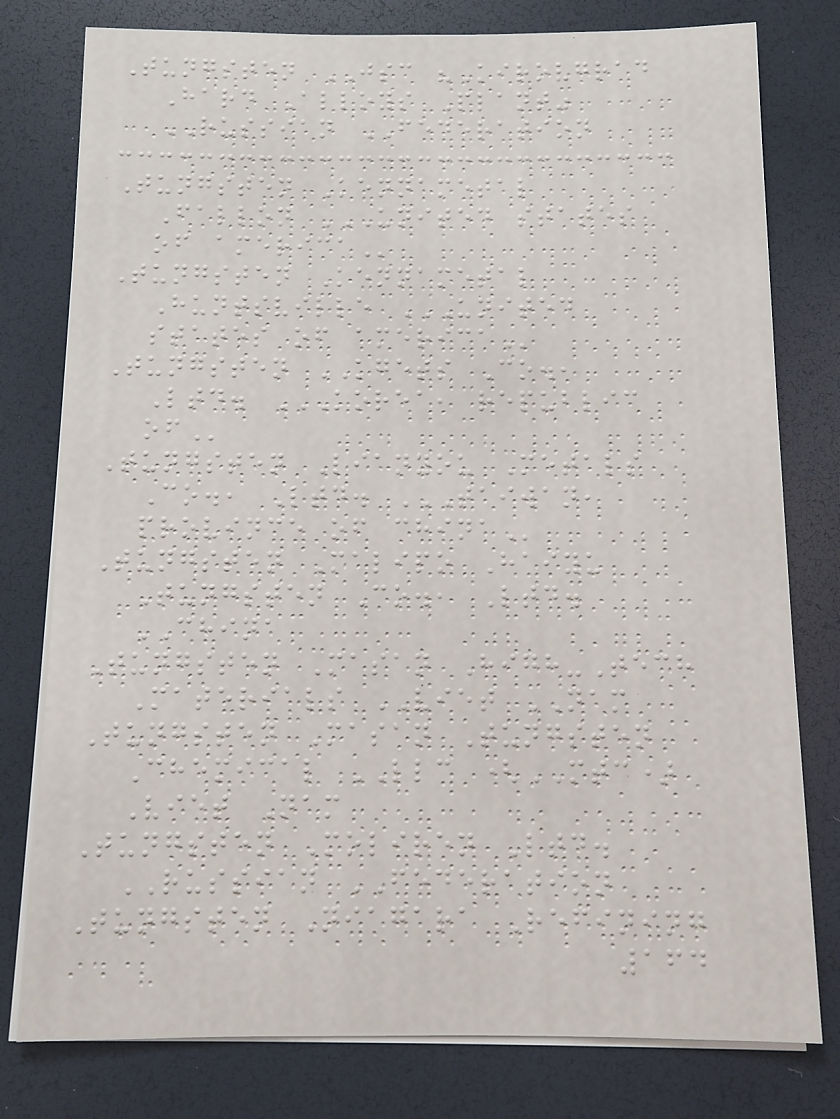Tungsten JSC "Kirovgrad
Hard Alloys Plant"
RUSSIAN FEDERATION
Tungsten Kennametal
Fallon UNITED STATES
OF AMERICA
Tungsten Kennametal
Huntsville UNITED
STATES OF AMERICA
Tungsten KGETS Co.,
Ltd. KOREA, REPUBLIC
OF
Tungsten Lianyou Metals
Co., Ltd. TAIWAN,
PROVINCE OF CHINA
Tungsten Malipo Haiyu
Tungsten Co., Ltd.
CHINA
Tungsten Masan High-Tech
Materials VIET NAM
Tungsten Masan Tungsten
Chemical LLC (MTC)
Viet Nam
Tungsten Moliren Ltd.
RUSSIAN FEDERATION
Tungsten Niagara Refining
164
